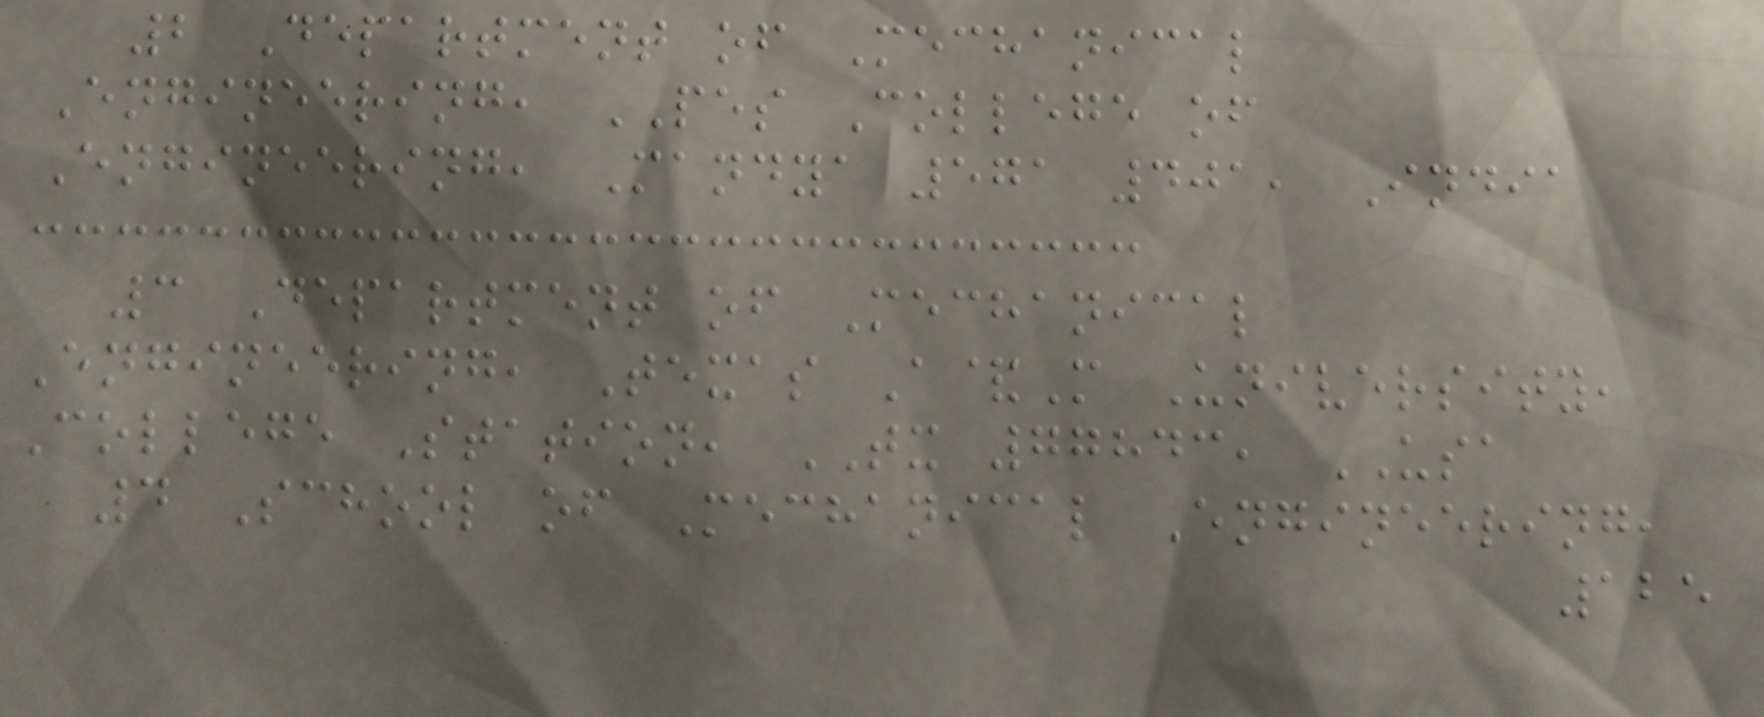2 Department of Mechanical
Engineering, PES College of
Engineering, Mandya 571 401, India
3 Department of Mechanical
Engineering, Texas A&M University,
College Station, TX 77843, USA
4 School of Mechanical Engineering,
125
